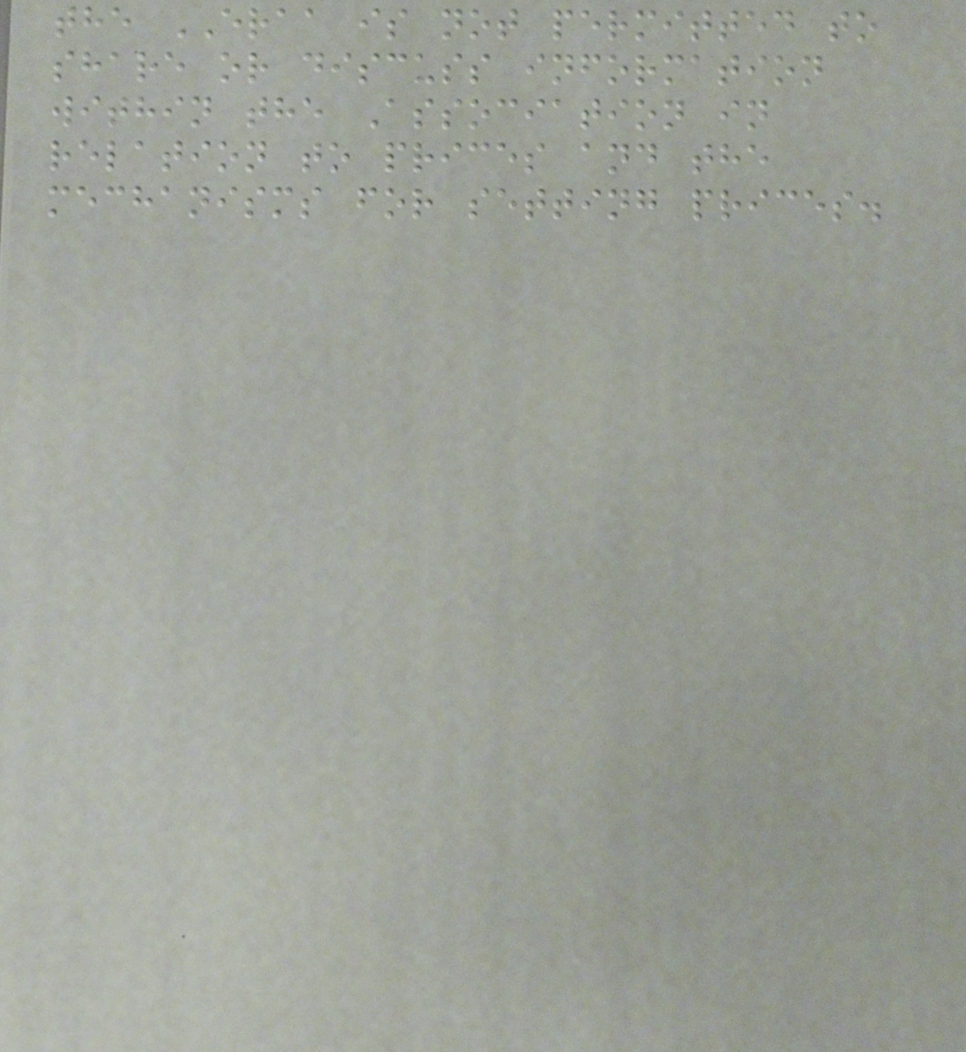the ERAA is not permitted to
share or discuss information
within the Association in
relation to prices and the
mechanisms for setting prices.
